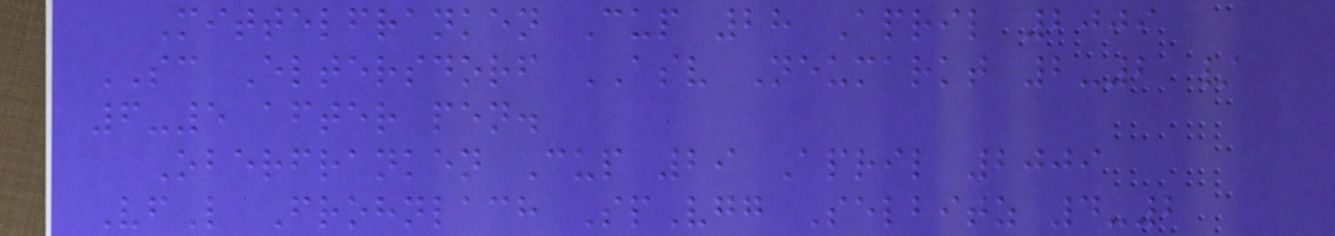Mittelfranken Cup 28 April 2009
SC Eltersdorf ASV Neumarkt 2-2 /
6-5 after pen.
Oberfranken Cup 29 April 2009
VfL Frohnlach SpVgg Selbitz 4-2
